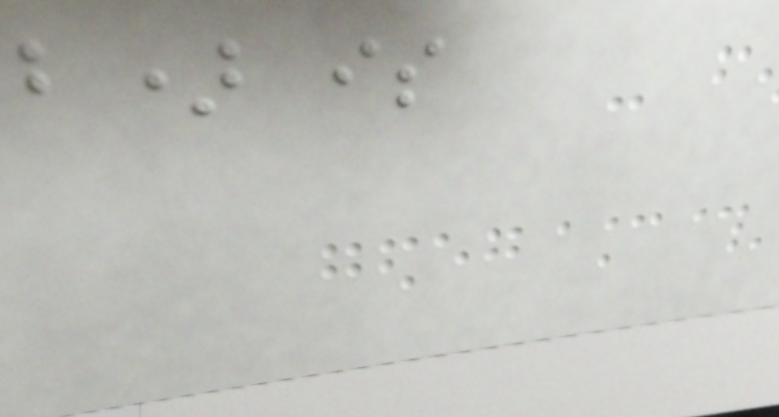b) is
